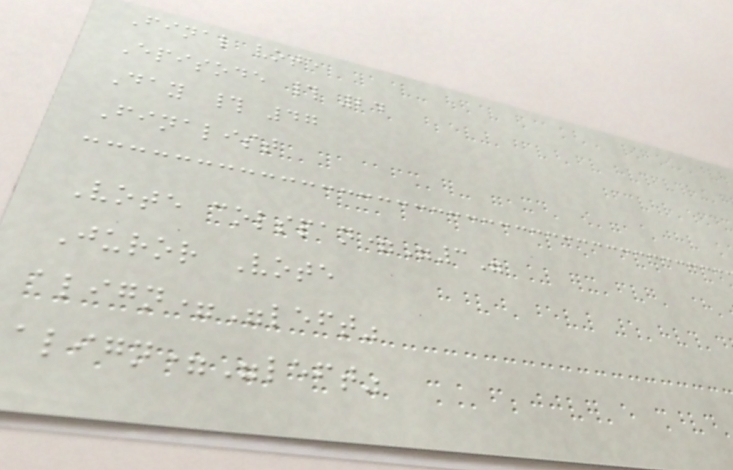Final vote
Episode # 24
Day # 47
Finalist
Vote colspan="3"
Juror Vote
align="left"
align="left"
